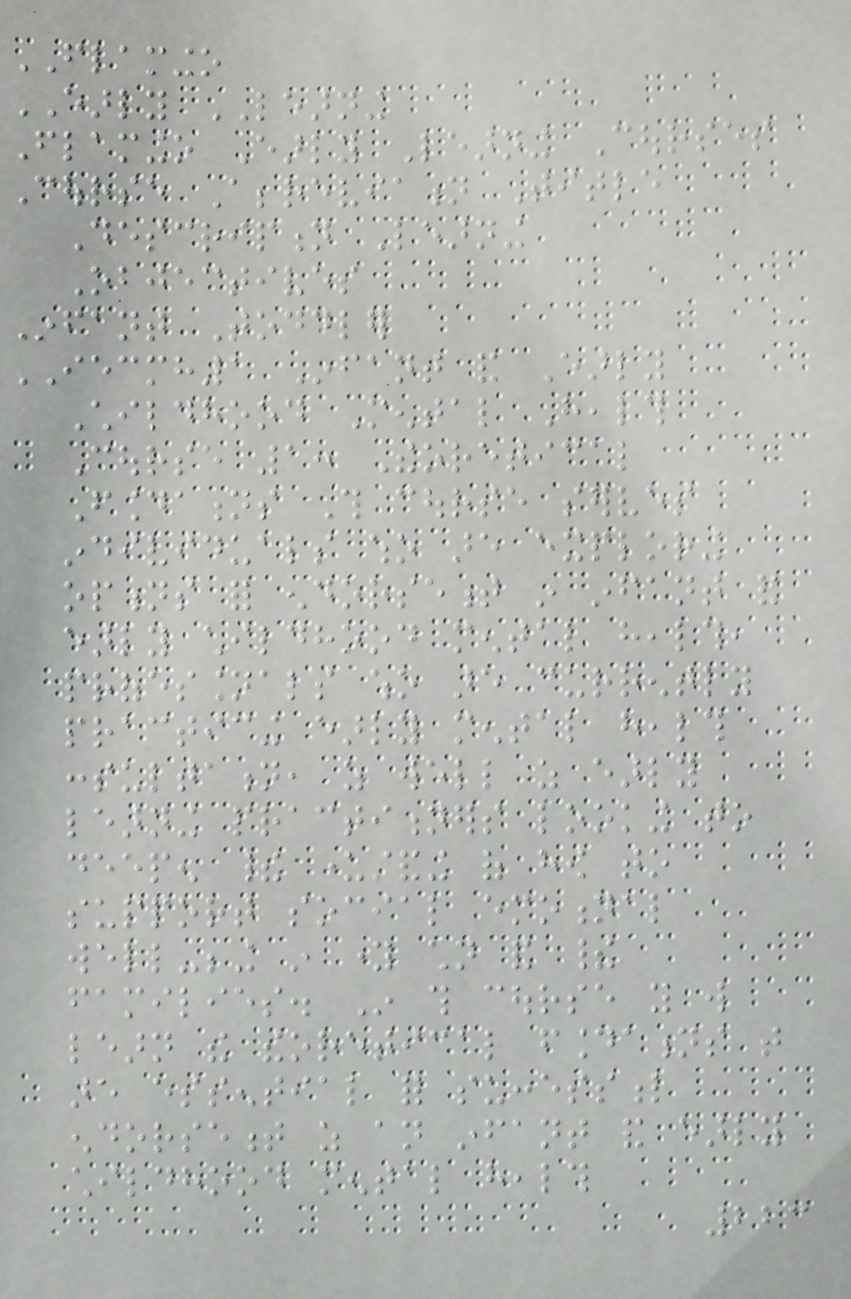FLAMINGO
EARLY LEARNING
Flamingo Early Learning Courses
Course Abbreviation Title
Description Learning
Objectives
Infant Toddler
IECMH1 Infant and Early
Childhood Mental Health
Course 1: Theoretical
Foundations This course serves
individuals who are exploring
options for endorsement in infant and
early childhood mental health,
professionals who are currently
practicing early mental health
consultation, as well as early
learning practitioners looking to
deepen their understanding of how to
support social emotional
well-being in young children and their
families. In this course you will
learn the theoretical foundations that
are essential for successful
endorsement as an infant and early
childhood mental health
223
